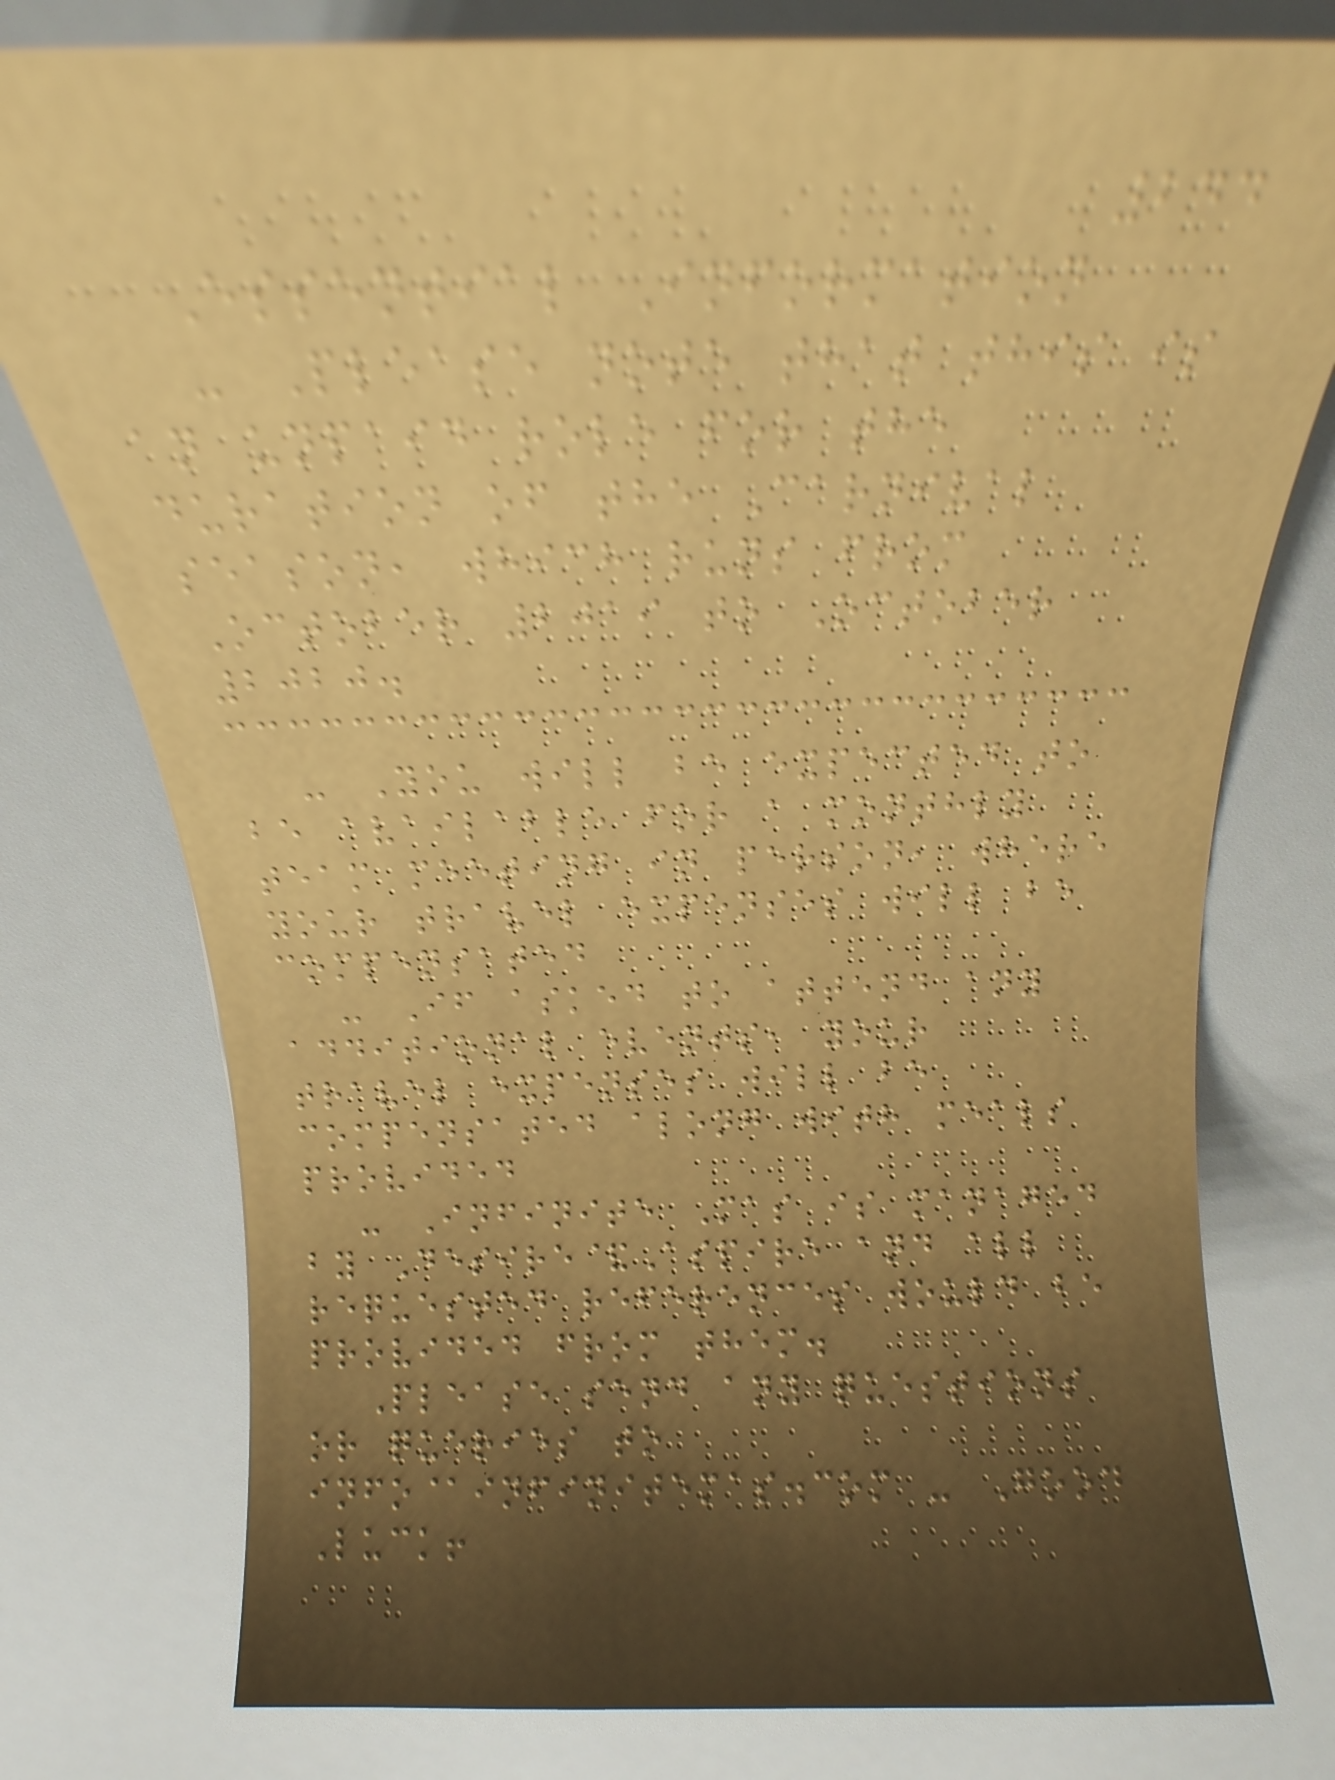244
Essential Information
- Please note that this is
an unpaid role for the
duration of the Carnival
season, which runs from
October 2019 to October
2020.
- You will be expected to
be available for a monthly
team meeting in person, where
your travel expenses will be
compensated
- If asked to attend any
additional events, your
travel expenses will be
compensated along with meals
provided
- Infinite Mas is managed
by Desire&Aspire and all
requested references would be
provided from them.
Please send any questions
or queries to
info@infinitemas.com - Good
Luck!
